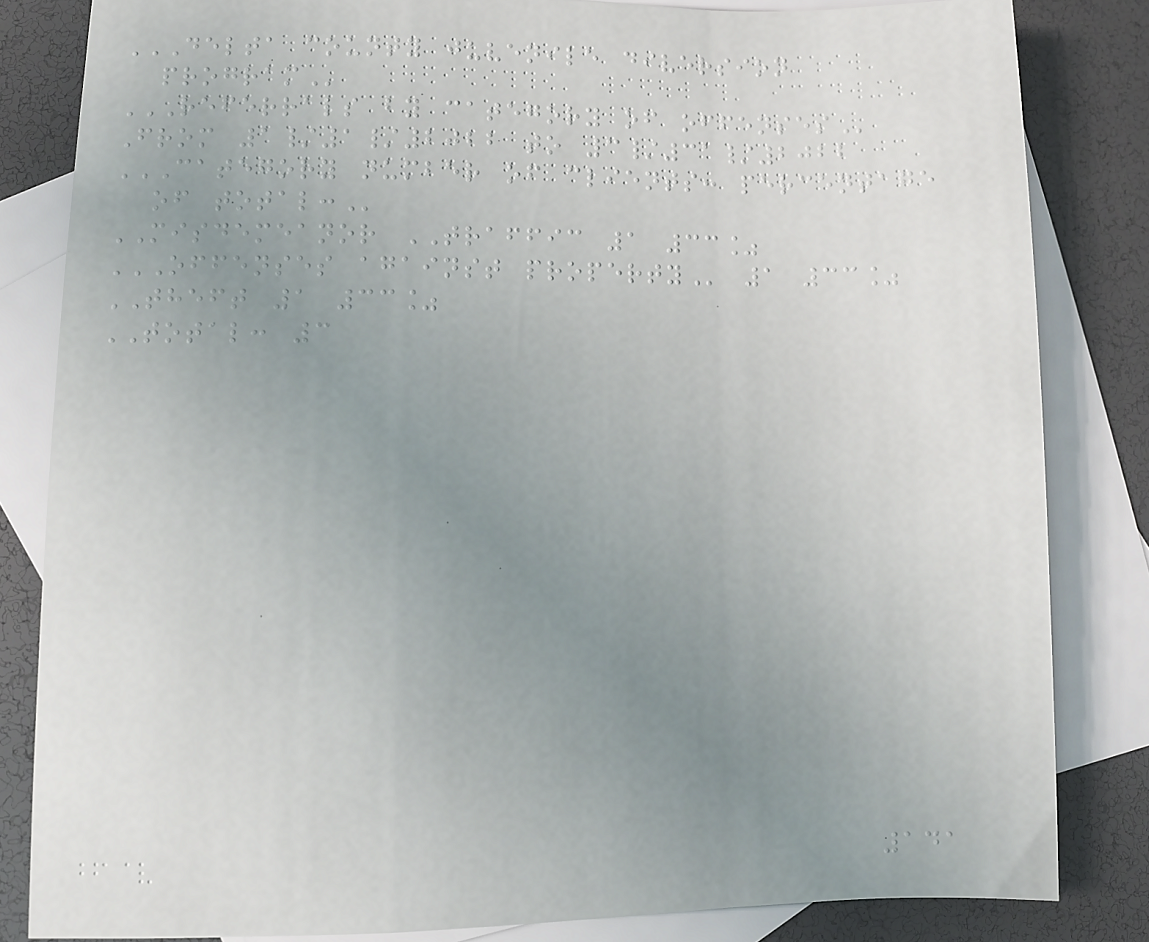DELTA COUNTY JUVENILE DIVERSION
PROGRAM
REFERRALS BY CATEGORY OF OFFENSES
From 1/1/2022 to 3/31/2022
CATEGORY NUMBER OF CLIENTS: PERCENTAGE
OF TOTAL:
MISDEMEANOR TRAFFIC 1 33%
OFFENSES AGAINST PROPERTY 1 33%
THEFT 1 33%
TOTAL: 3
141
